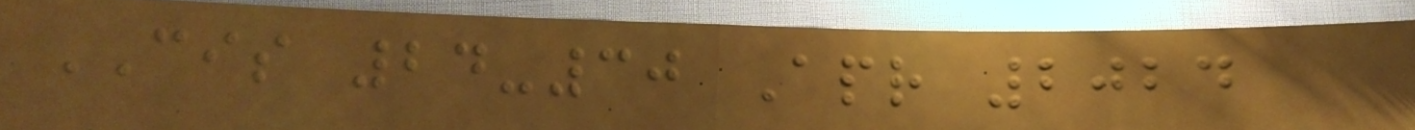CIS 24-30 Apr 2024
